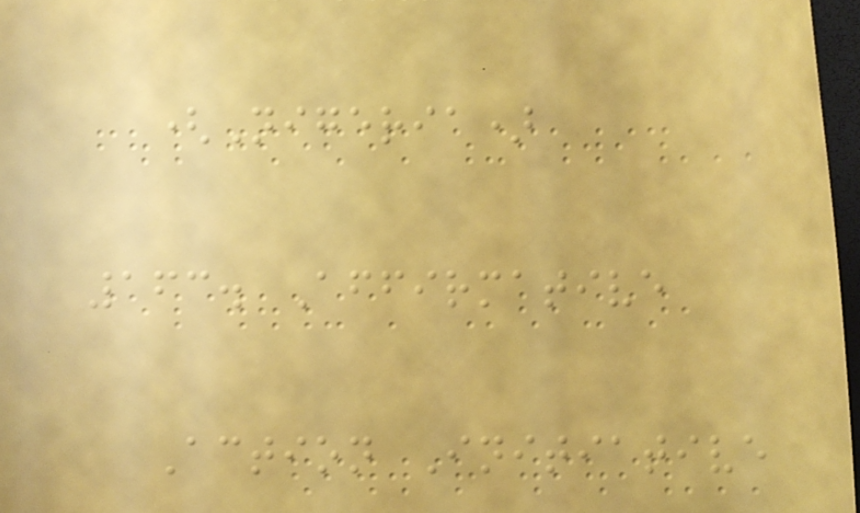(Nigeria)
163. Affirmative
Action Initiative
